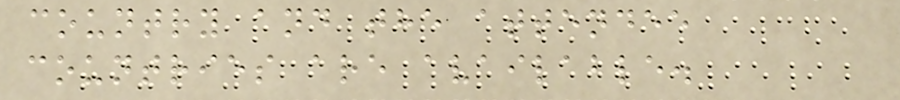country and the attendee
countries are available.
